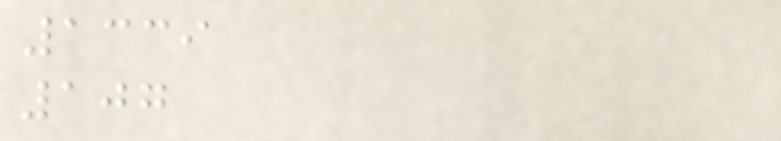1339
107
